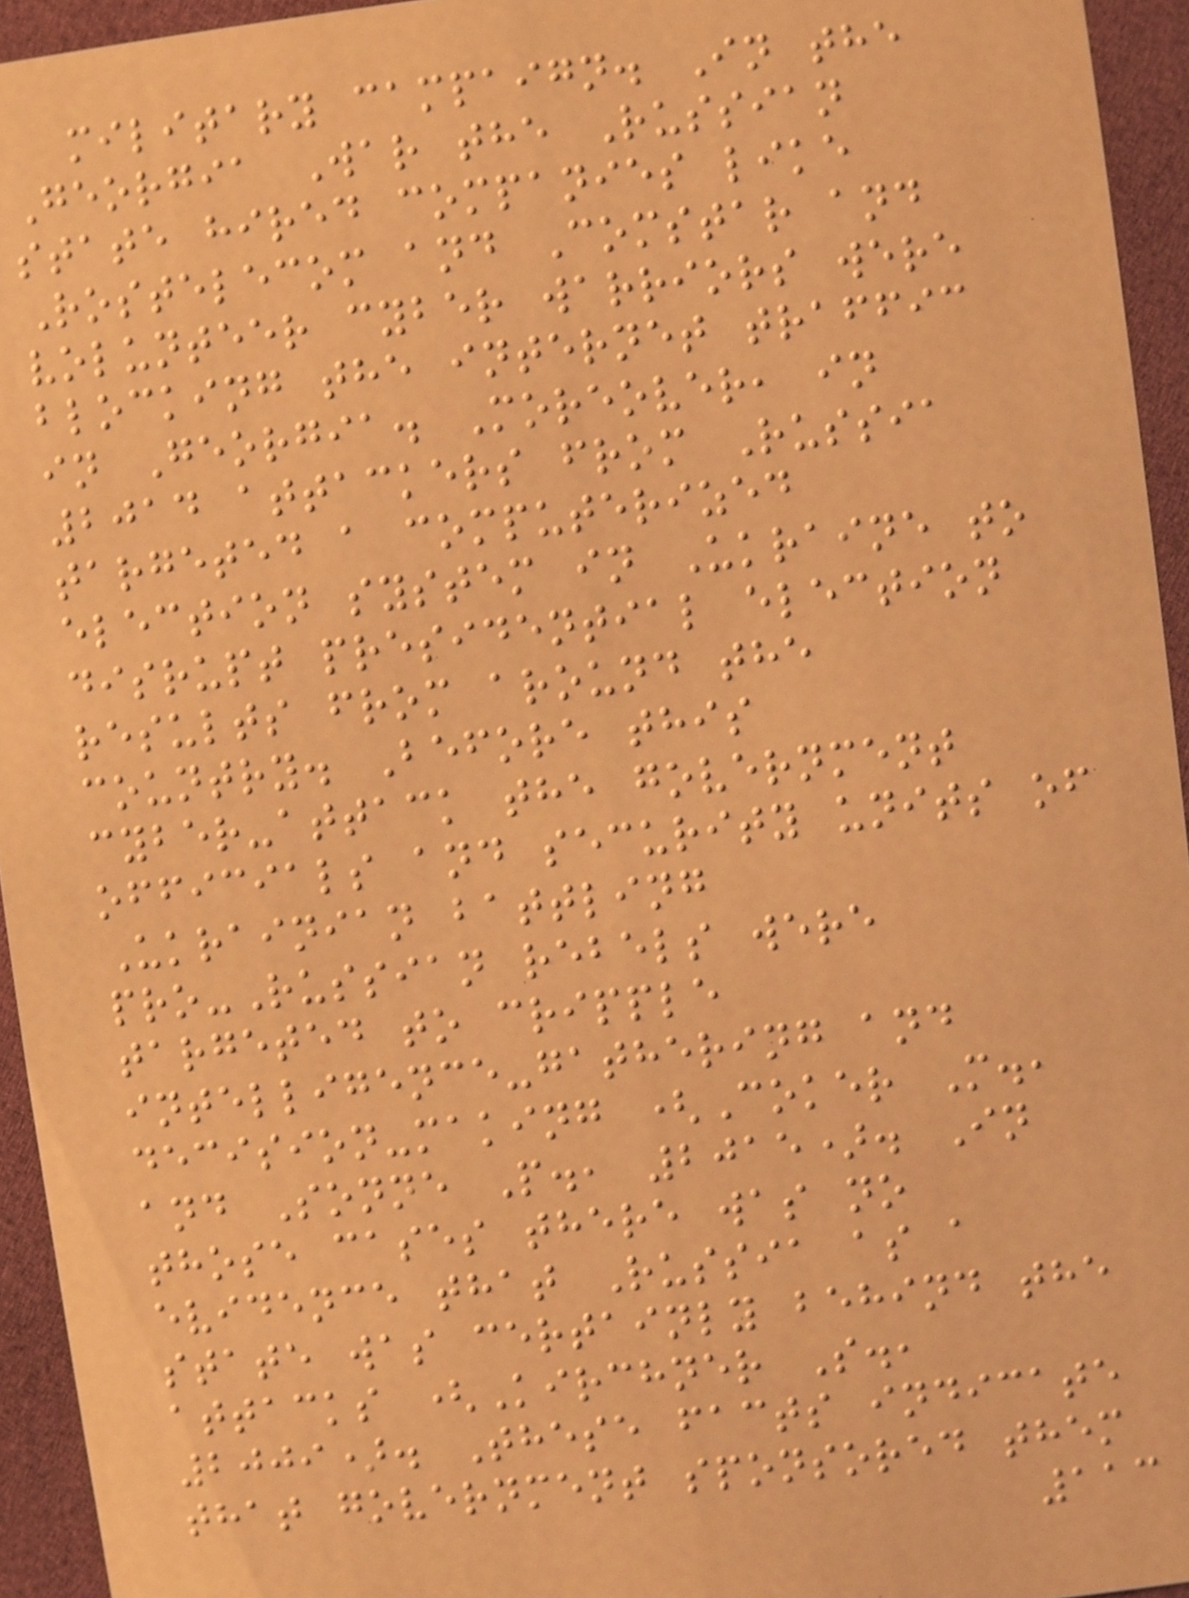military campaign. In the
Georgia War the Russian
state hired companies like
Rostelecom and Comstar and
volunteer cyber warriors were
blocking the internet traffic
in Georgia. Moreover, in
2014 attackers from Russia
targeted a computerized
election system in Ukraine to
disrupt presidential election
results from around the
country. Before this
cyber-attack the government
officials and security units of
Ukrainian battling
pro-Russian rebels were
targeted to cripple
intelligence-gathering and
decision-making (Coker M.,
and Sonne P., 2015). In
those cases there was no
evidence that Russia as a
state was certainly behind the
attacks (Kirchner S.,
2009). These facts indicate
that government sponsored them
113
